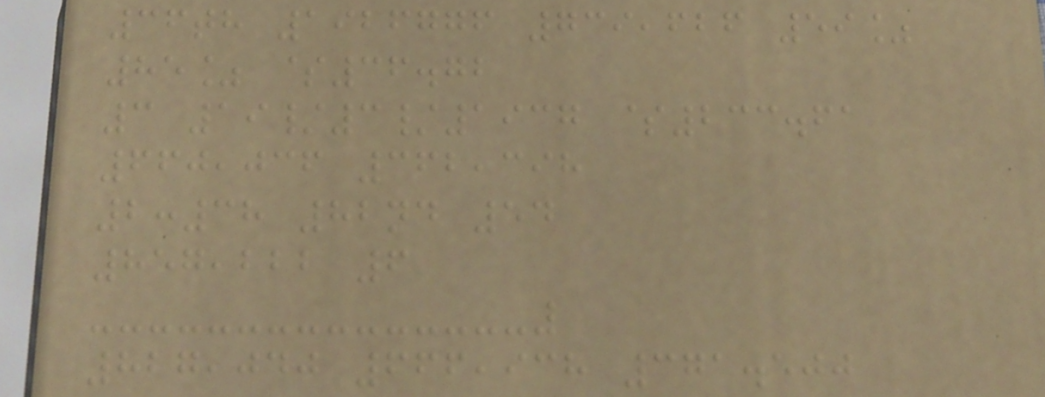36th 1926776 739,626 59%
85% $36.72
3 19/3/1937 $233.61
660,036 362,398
2:38 82nd 54
857,222 6
827,040 666,938 371.500
